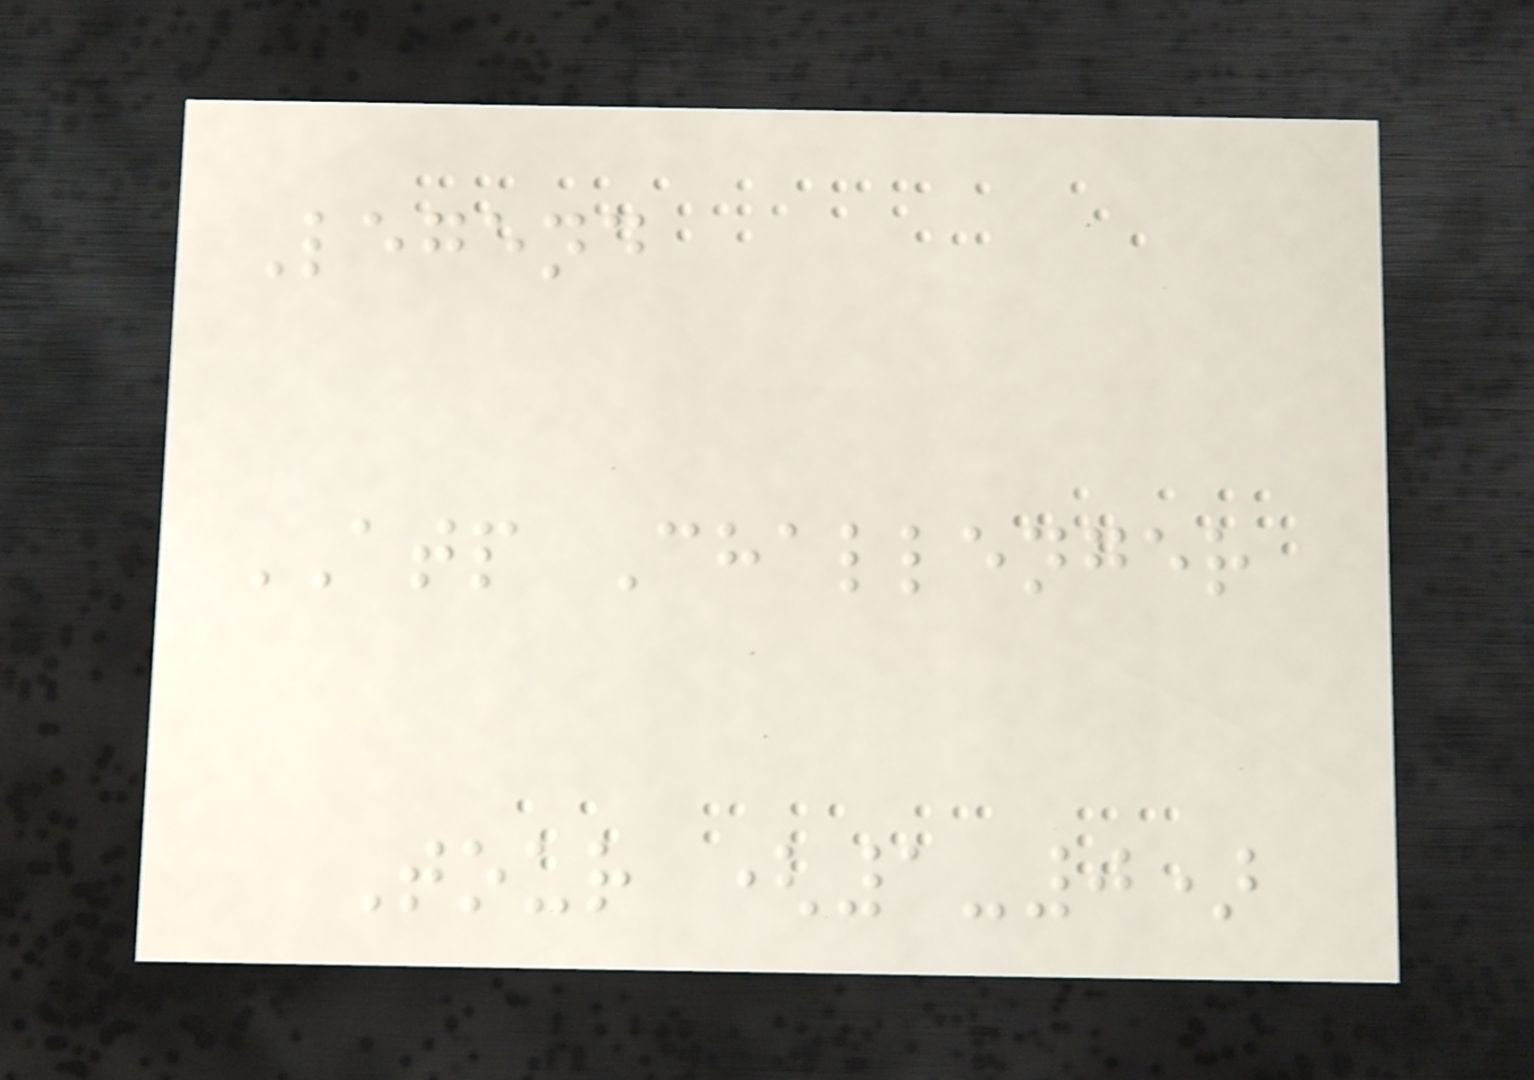Legend
ATP Challenger
Tour (1-0)
